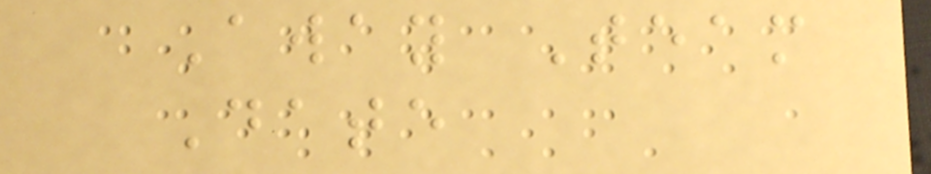Away Team
Date
